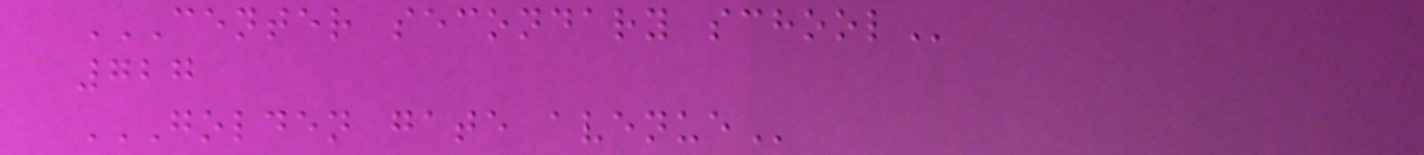CENTER SECONDARY SCHOOL
727
GOLDEN GATE AVENUE
